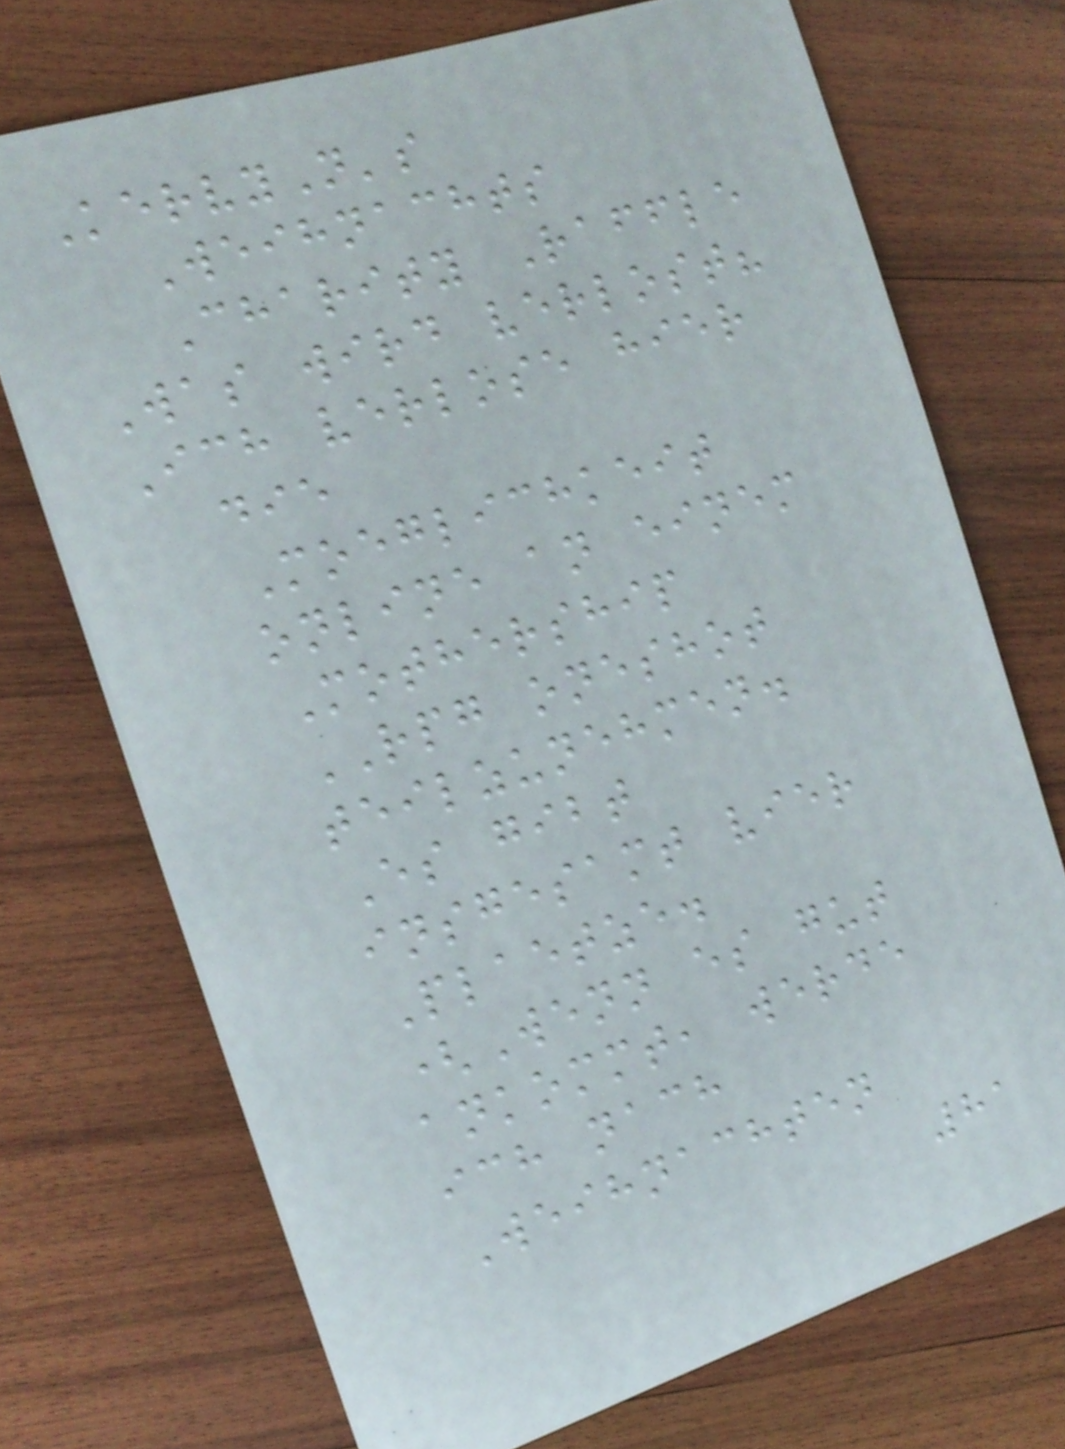KervyN's
Weihnachts
Charity Raffle
Was wird verlost?
Ich verlose hier
die
Moeglichkeit
online an einem
Mothership
RPG oneshot
teilzunehmen.
Es gibt
insgesamt vier
Plaetze.
(Wenn es gut
ankommt, werde
ich nach
Weihnachten
81
